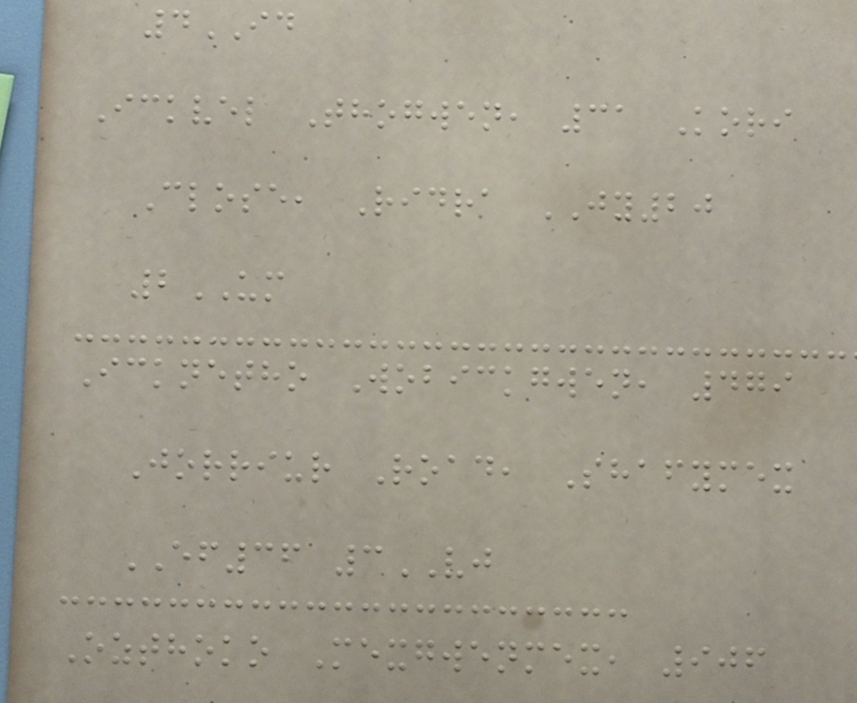4ID
Ickvel Thogwen, 31 Kori
Close, Ridra JY20
2UM
Icknetho Wobickgwen, 479
Jorriur Road, Shafymex
EF36 3VJ
Ozthoko Mexgwenmex, 906
